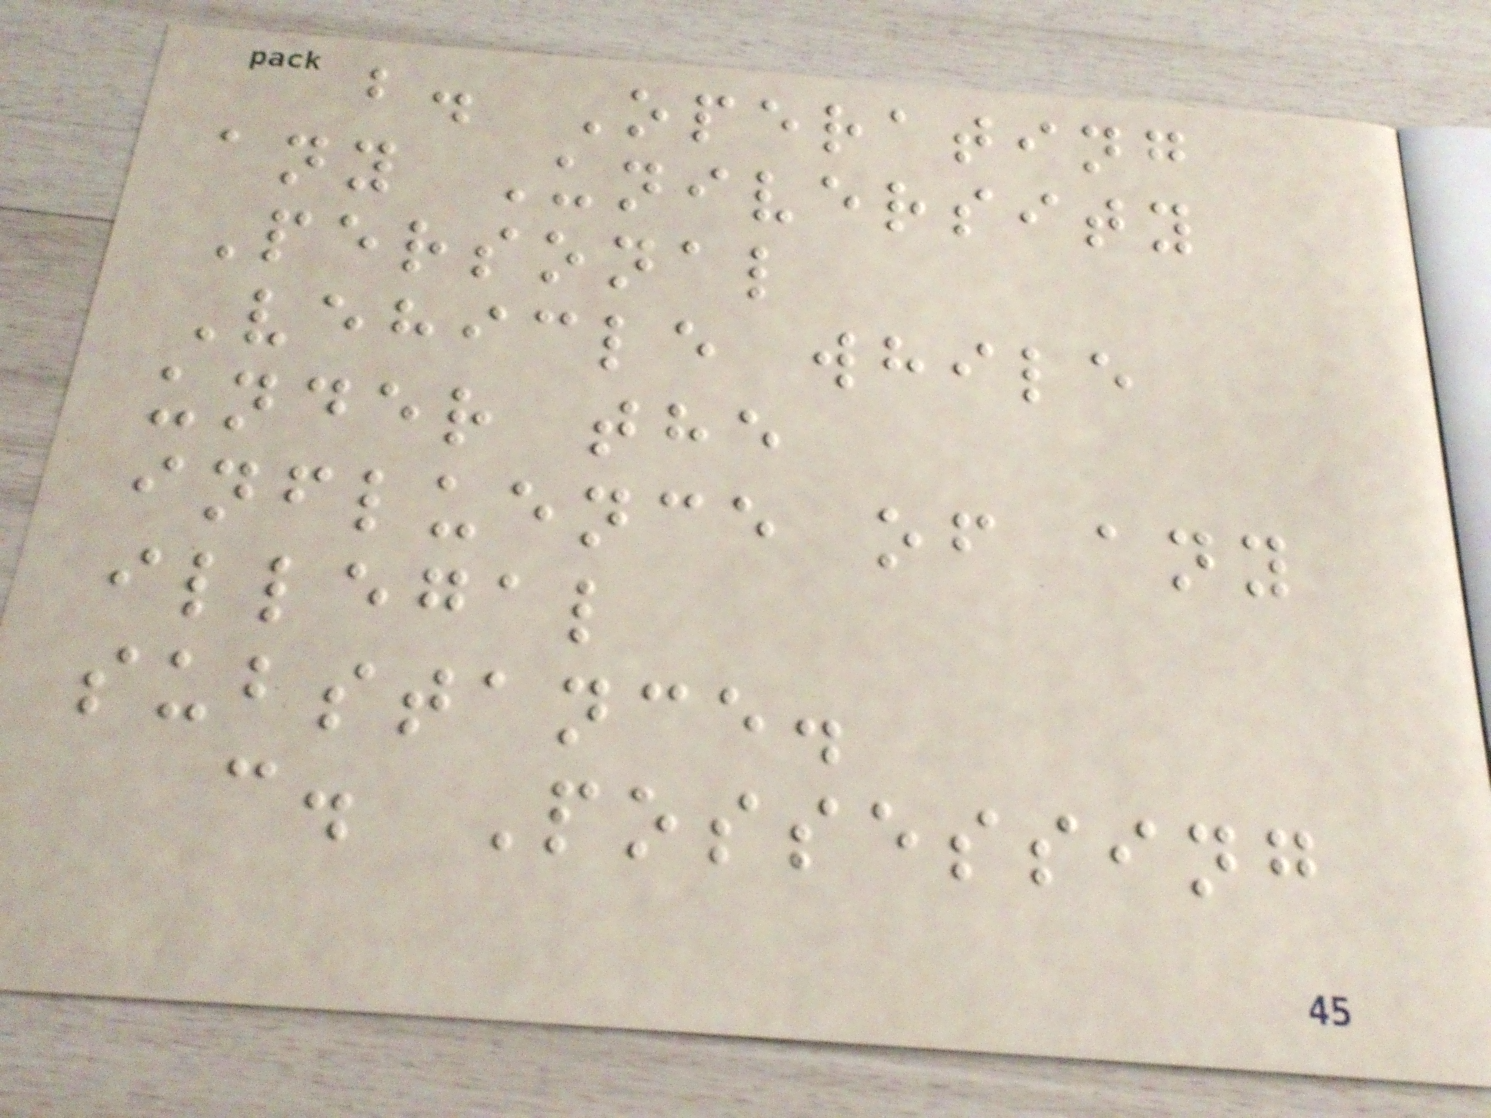b. Operating
any University
Personal
Vehicle while
under the
influence of any
illegal
substance.
c. Possessing
